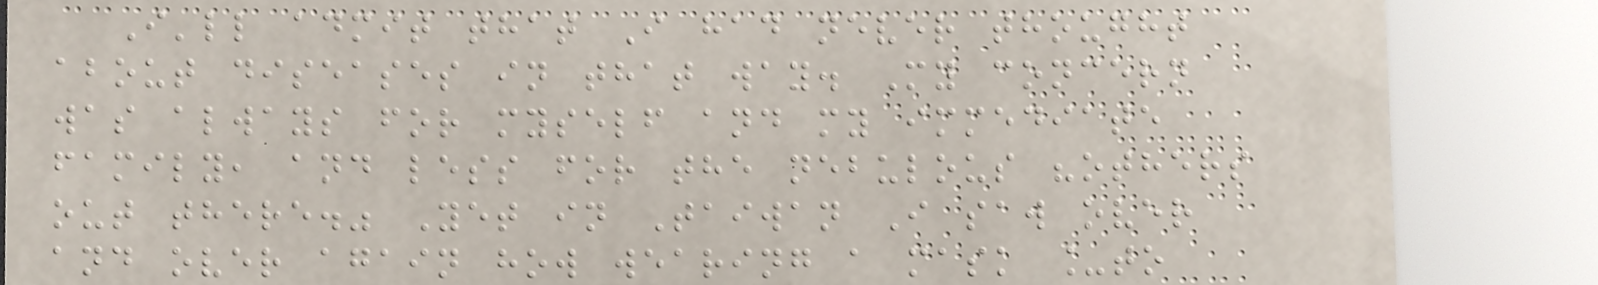I'll admit that I had never thought
about diseases in that way. My concern
was always for myself and my immediate
family, and less for the nebulous "others
out there." Yet in Taiwan I saw over
and over again how wearing a mask _to
